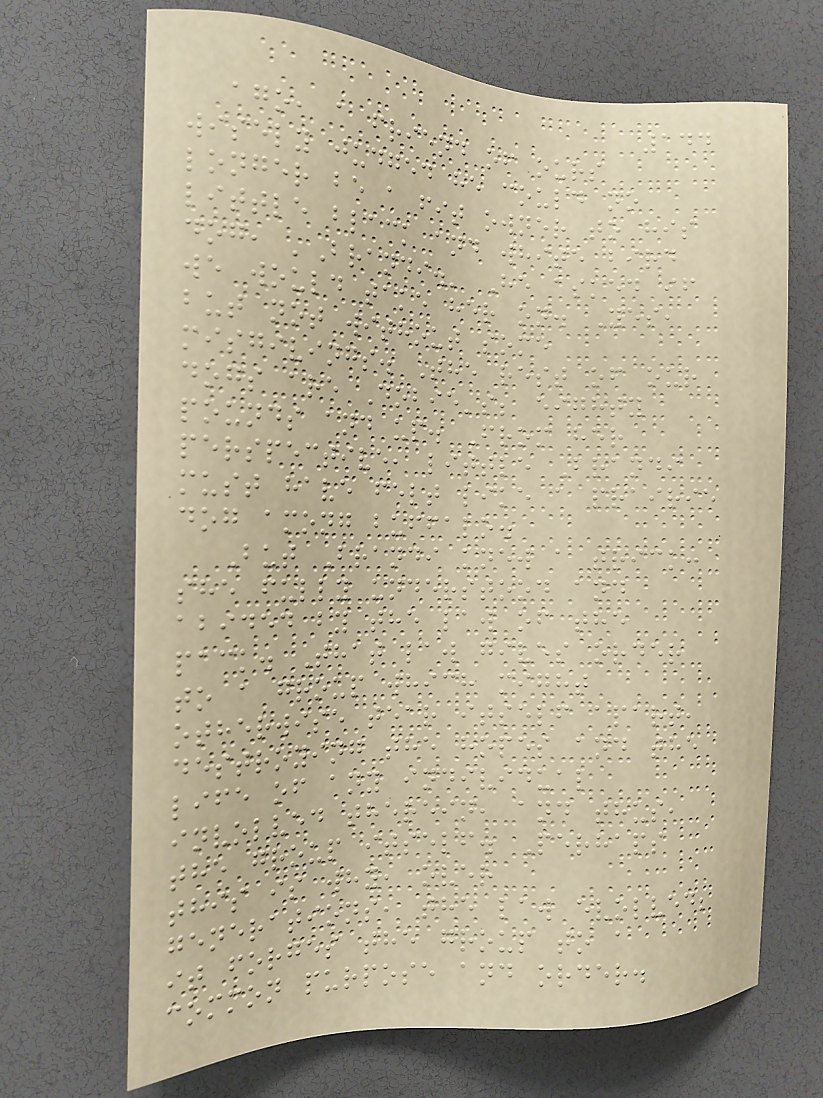144
ago, a friend of ours
wisely judged he could no
longer be a fit owner to his
little black and white bird
dog, 'Brandi.' He asked if
we would take her on. Yes,
but not without some
misgivings. The rest of our
dogs are Dobie's; eighty
pounds and up. From her
perspective, little Brandi
must have felt like a prairie
dog among buffalo.
But Brandi knew a trick:
she fully understood and
abided by the law of the
pack. That law gives order
to a group which might
otherwise tear itself apart,
destroying the hopes and the
life of any individual
involved therein, and thus,
the group itself. Perhaps
this is why, over
generations, the law evolved;
it forges the group to a
common purpose and order.
